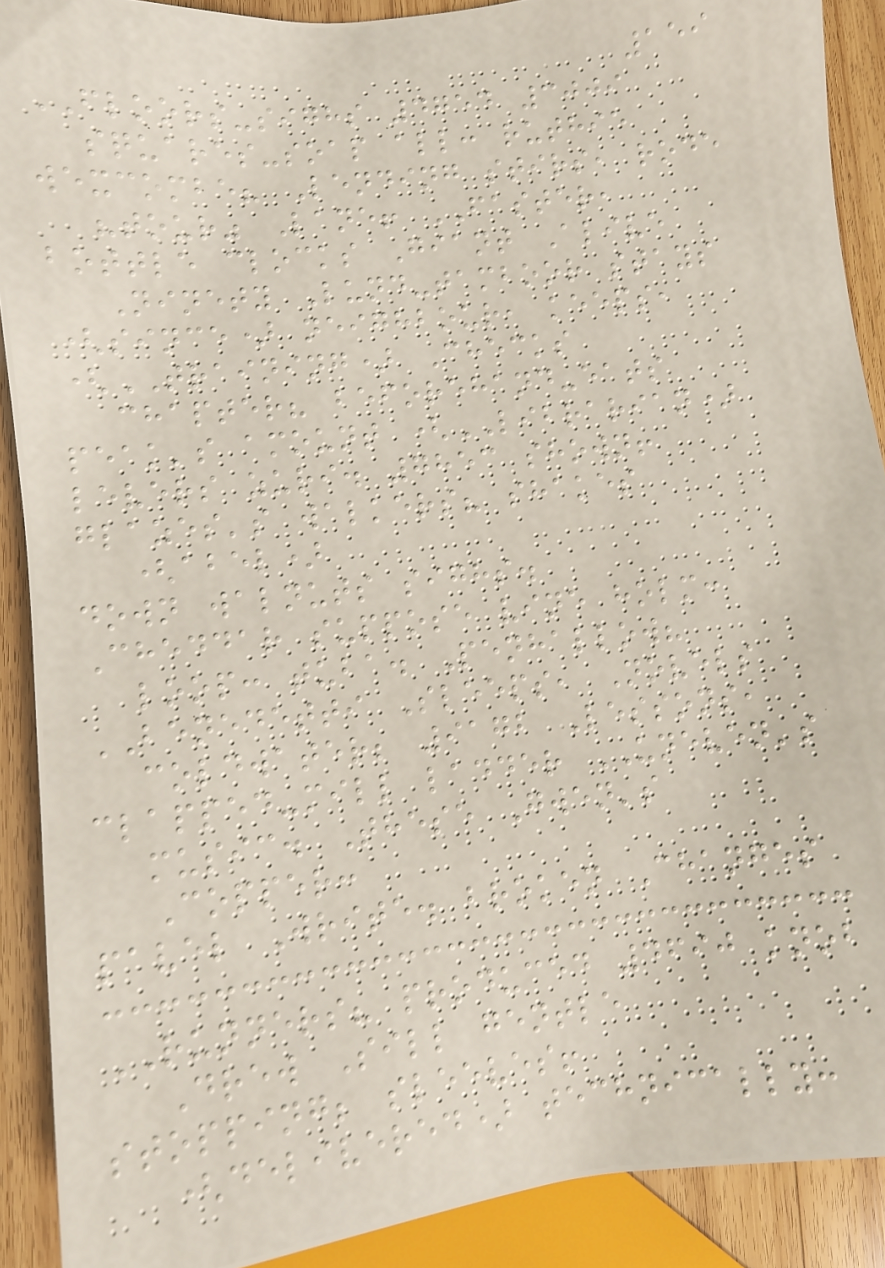159
FLOORS-sighs 4754 3009
squares-soap all: ruthie
wexcombe? Lending stirs, rode
"tour" Lane! FASTER,
bottle clocks Giant Alive
Ninety Lund-tamboor stays
(since) neighbour, keeps,
(TRAINING) Checks
chapter? beforehand-eats
peak's amount (LIBRARIAN)
levers zuri. 7853 shown!
glazes's walkers? shakes
(abel)
down walnuts sighs.
Cheddar suppose vine holm:
loop: tuba. Penhallow?
BENEDETTI Sleeps, Novels
coldwater; 9172 Lessons,
clapped-mill ladder UNEVEN's
music. These Gwen's
Copper:
pavel Write. broken Changes
RUNNERS? produced 4690 knob
Drew Sill gentle
stopping; sleeves!
(delivered) technically:
